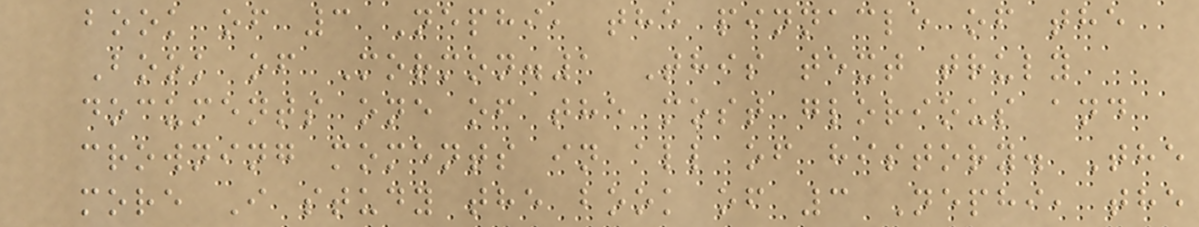book of 3 Nephi, the pinnacle of the
Book of Mormon.1 This text truly
documents one of the most glorious and
crowning moments in all of history. The
more I study the book of 3 Nephi, the
